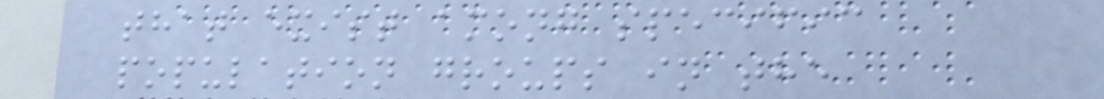that exist among specific
population groups in the
